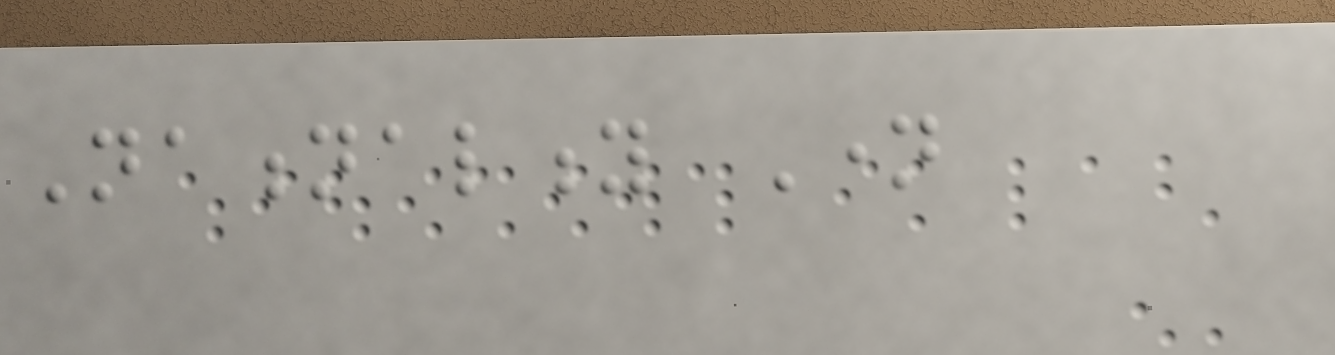Nationality Name
